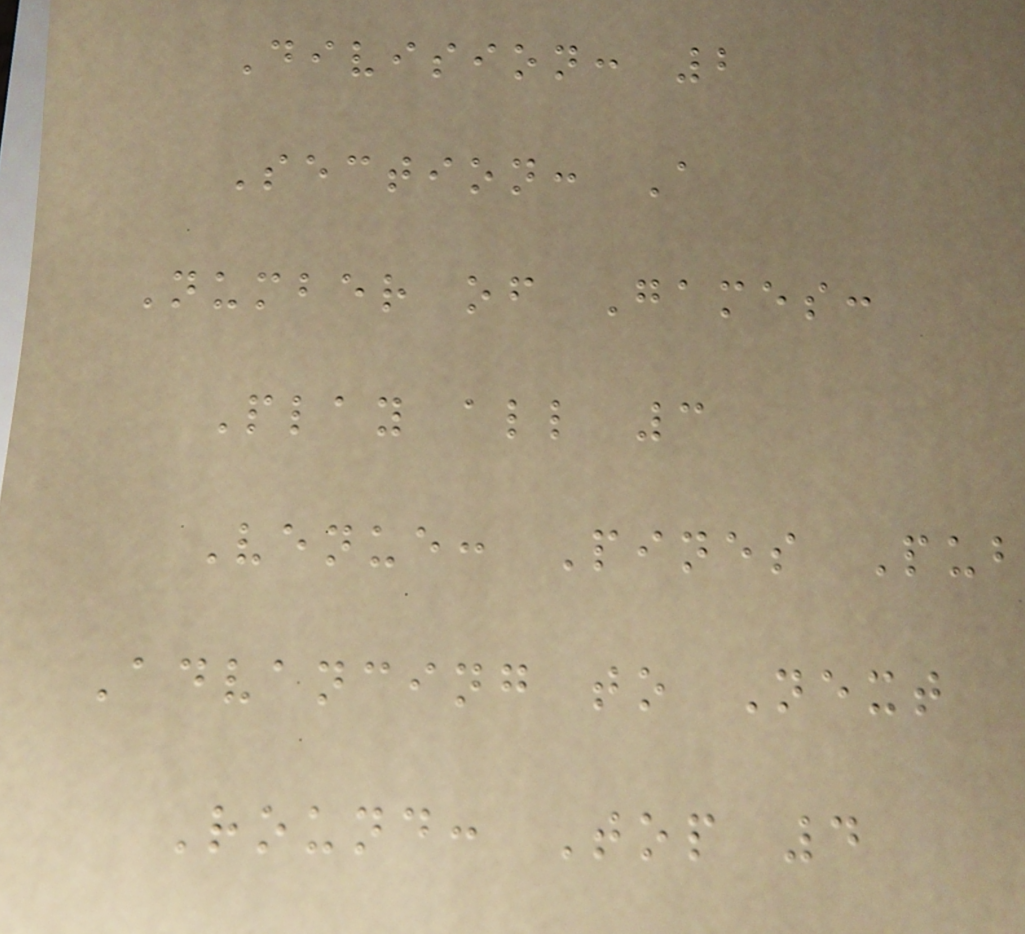Division: 2
Section: A
Number of Games:
Play all 3
Venue: Pines Pub
Advancing to Next
Round: Top 4
